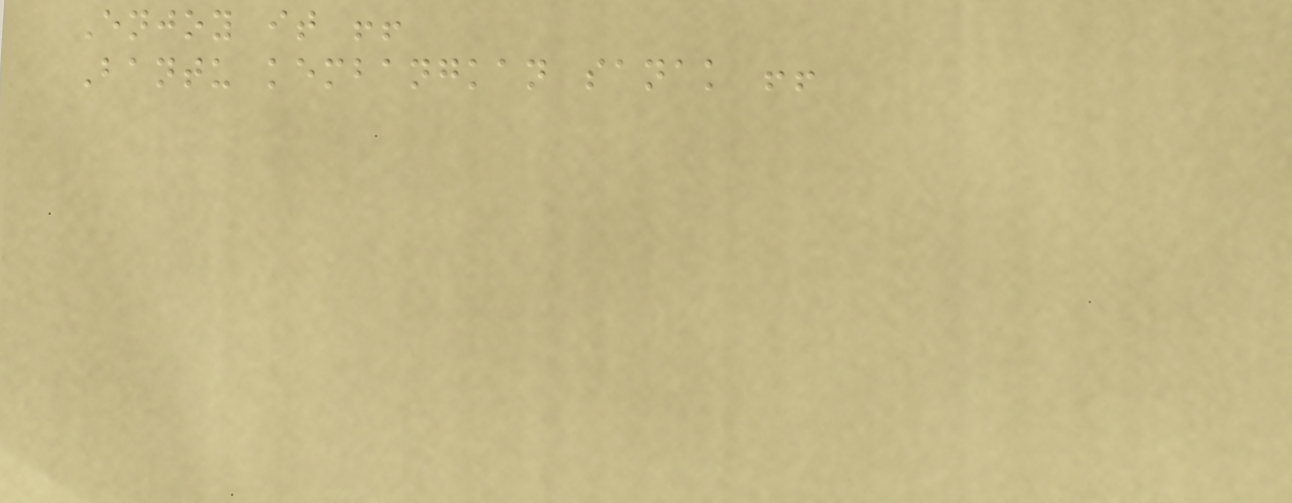Enjoy it !!
Bantu kembangkan sanak !!
